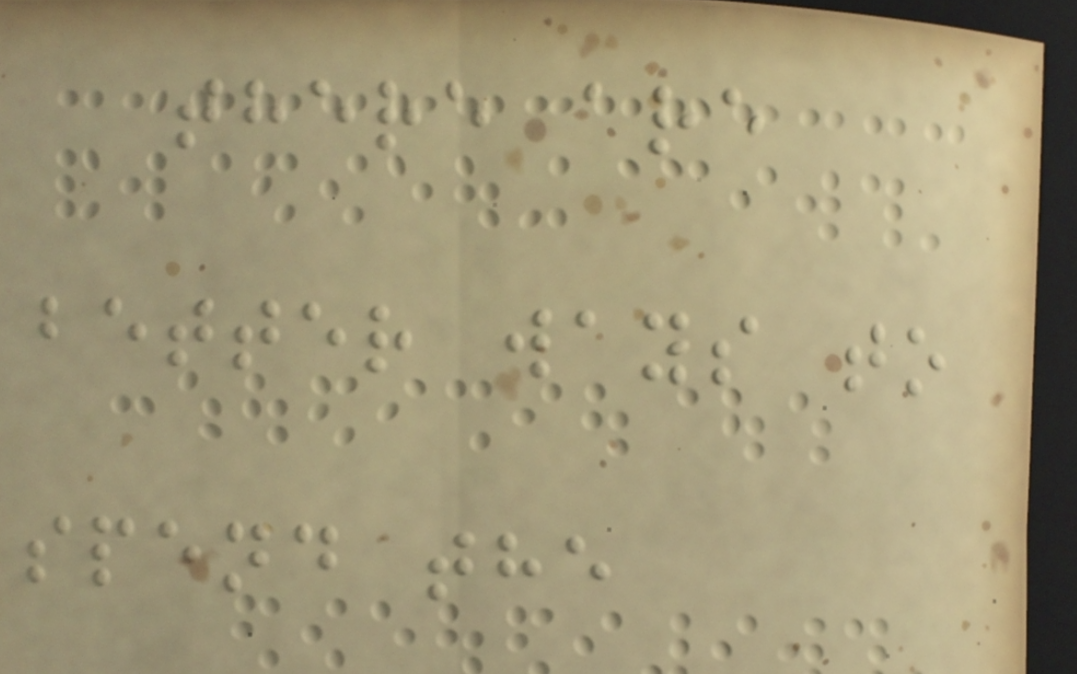there are
better ways to
spend the
